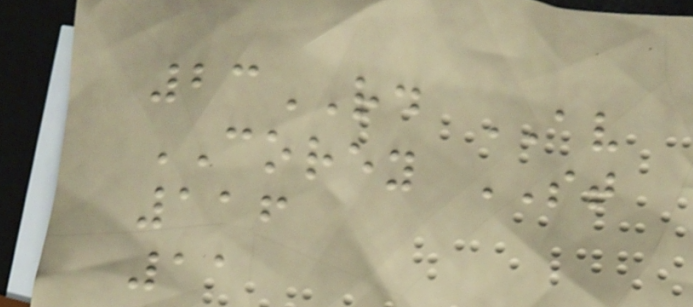23RD AV
COREY ST
116
11
